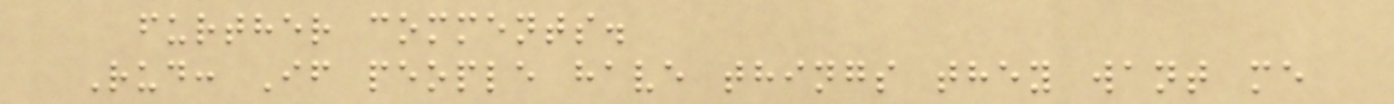further comments.
Rud: If people have things they want me
